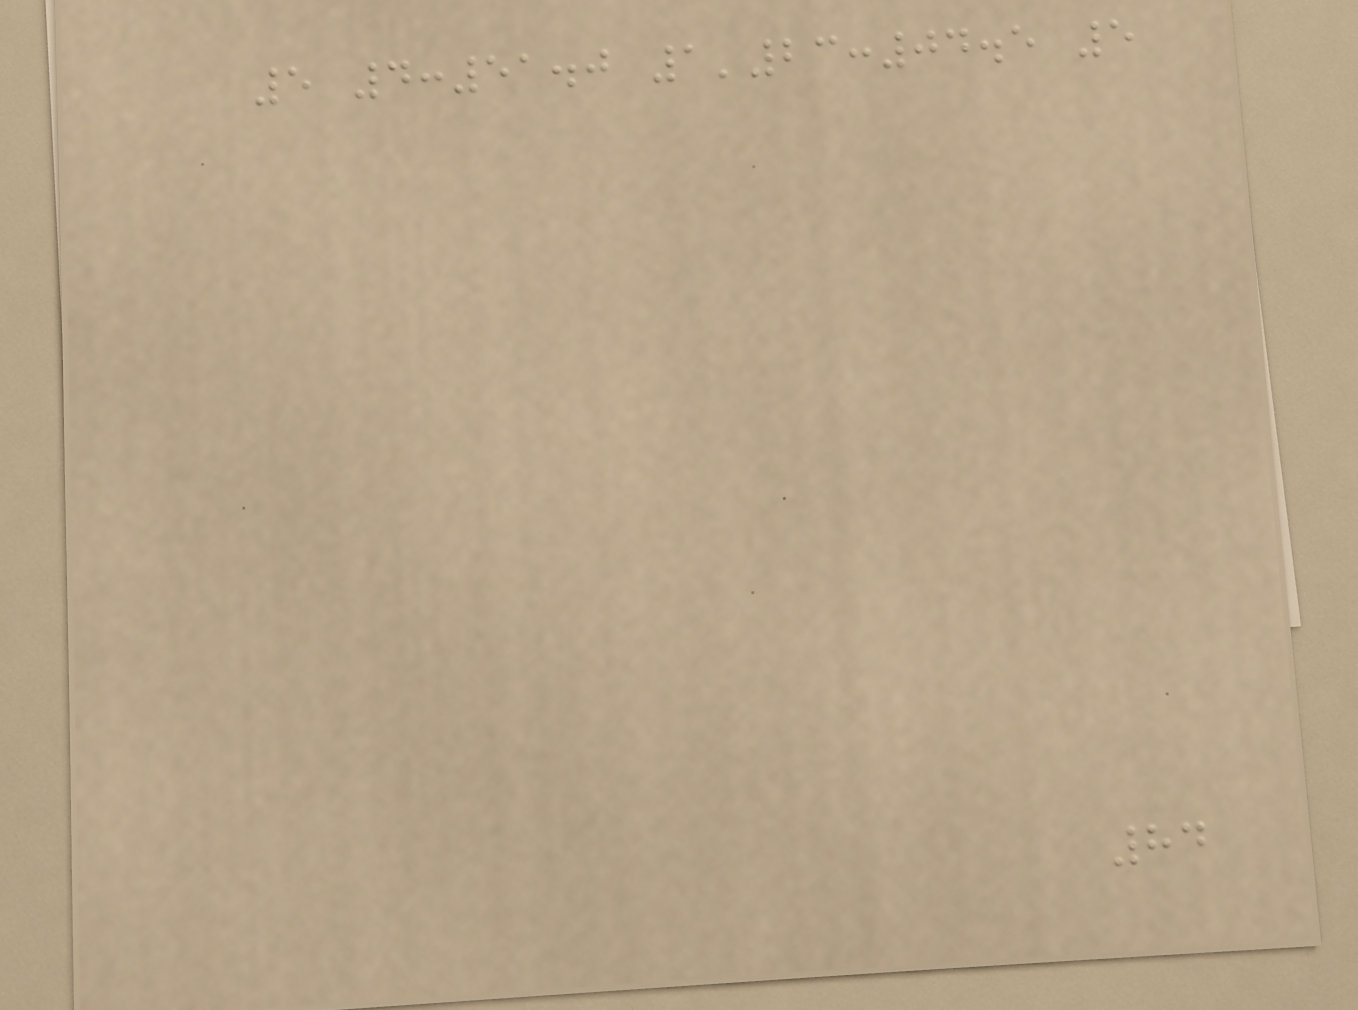5 4:51.0 1'23:04.5 5
84
